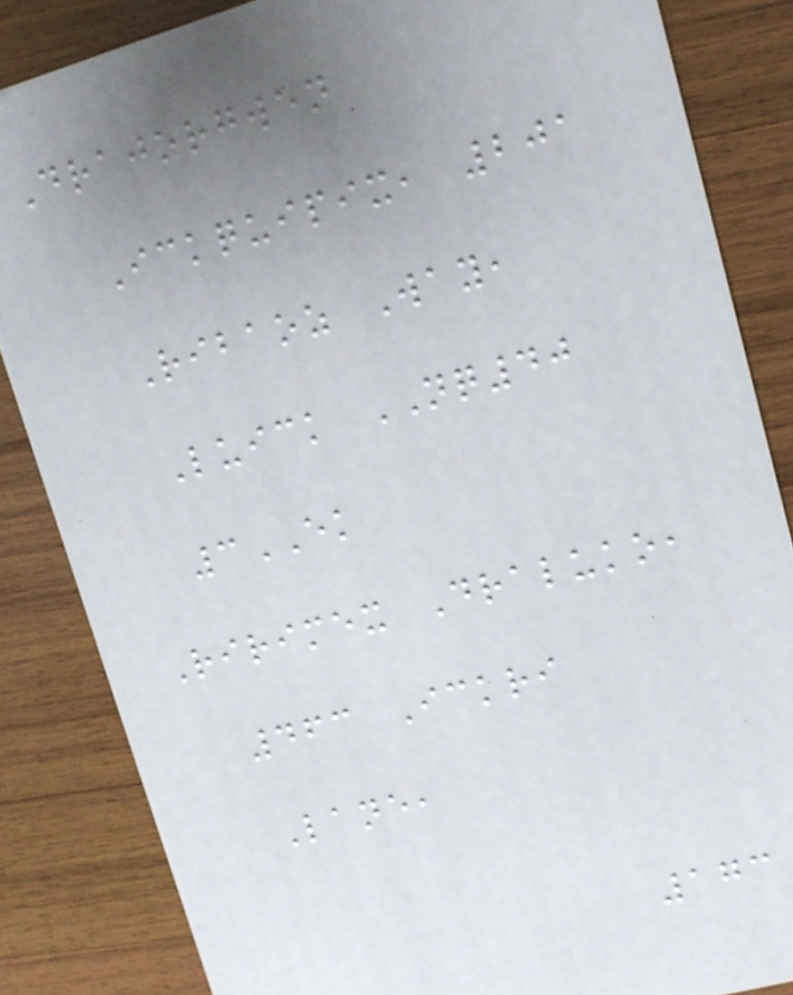Drajorgwen
Ickquipix, 201
Ribaoz Way,
Luick NQ40
3EK
Ririmex Draluko,
463 Ickri
Lane,
173
